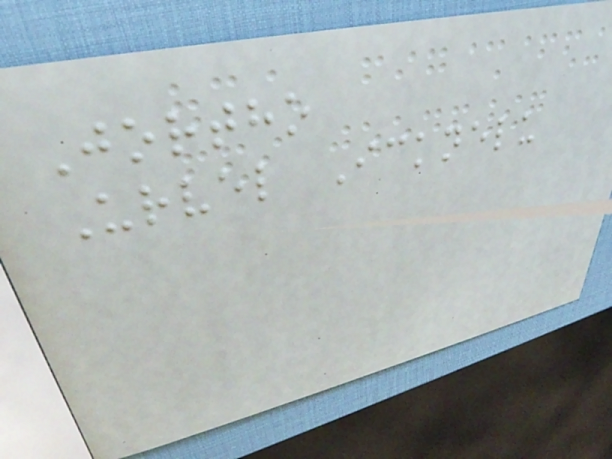Jortho
Urvel Icknelu
